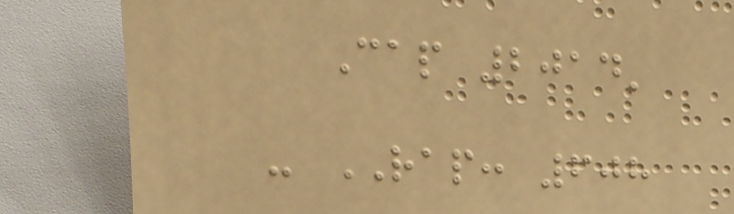Cap 2014'
- RAP: 608
